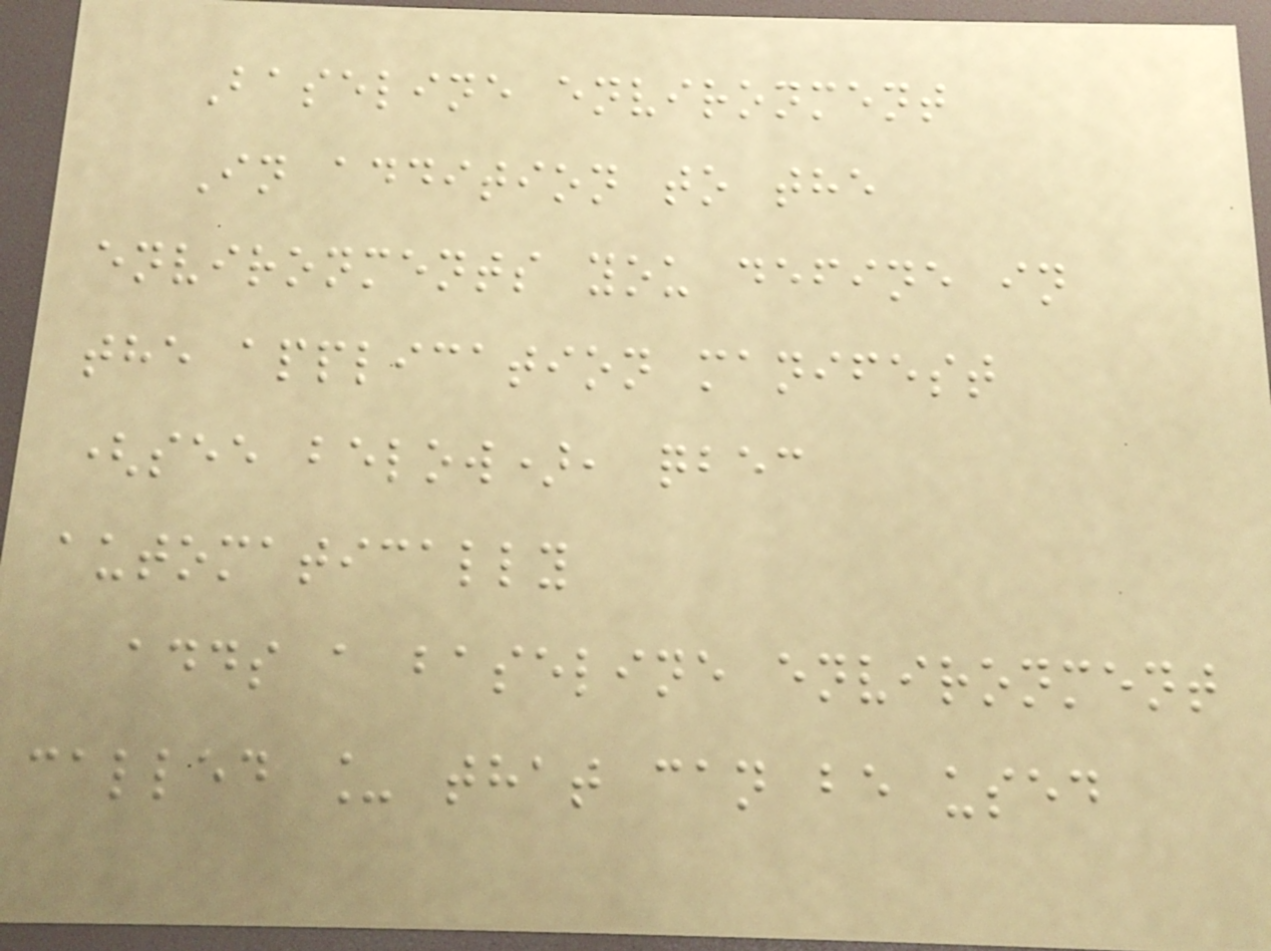Baseline environment
In addition to the
environments you define in
the application manifest
(see below), qbec
automatically
adds a baseline environment
called _ that can be used
